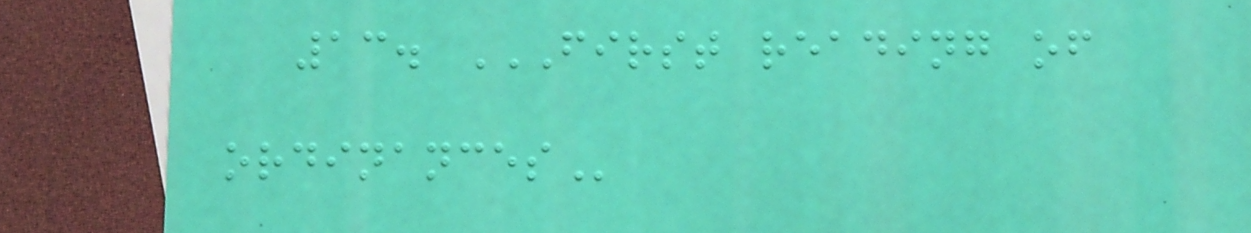13. FIRST READING OF
ORDINANCES
